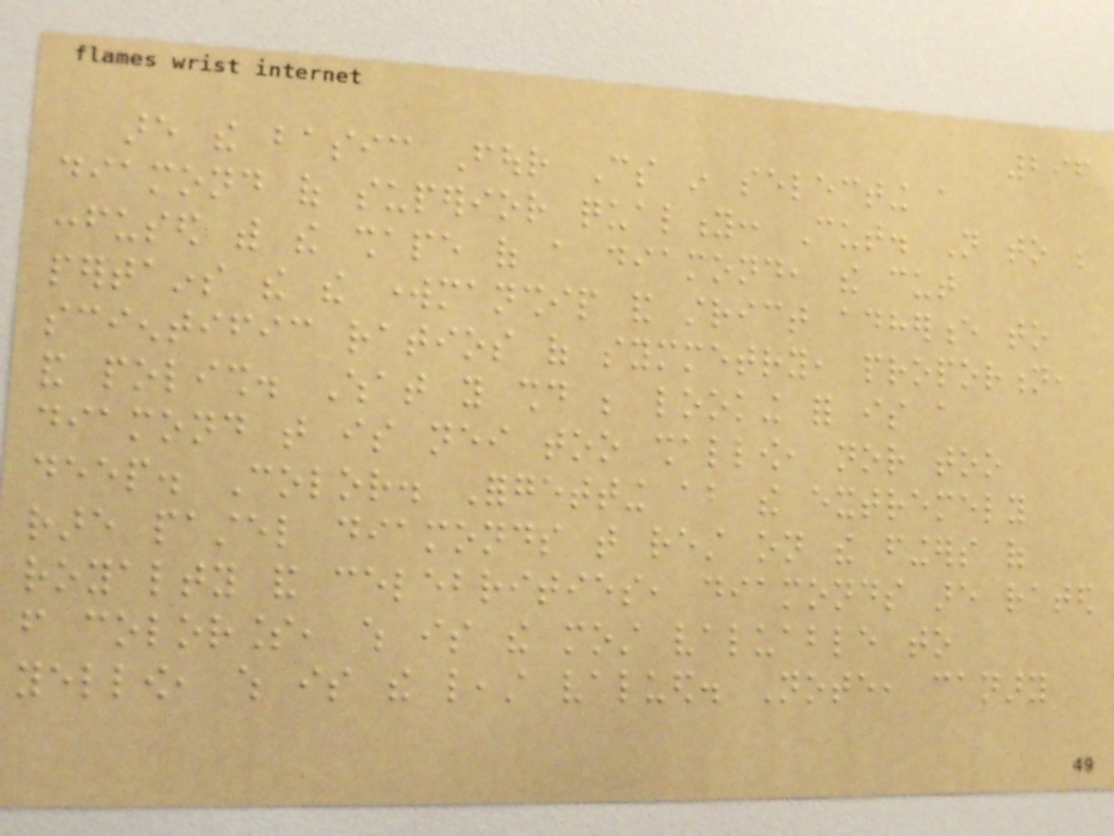296
are the basic Four Cs in selecting a
diamond of superior quality: Cut. Not to be
confused with the shape of a diamond, the cut
pertains the the workmanship and strict adherence to
scientific ratios of symmetry, proportion,
and polish. What you should be looking for is a
diamond that is neither too shallow, nor too
deep. Color. Forgetting about the extremely
rare pastel diamonds that rest on the fingers of
royalty and celebrities, diamonds are rated
from colorless, which is the most valuable to
yellow, which is the least valued. Note, canary
